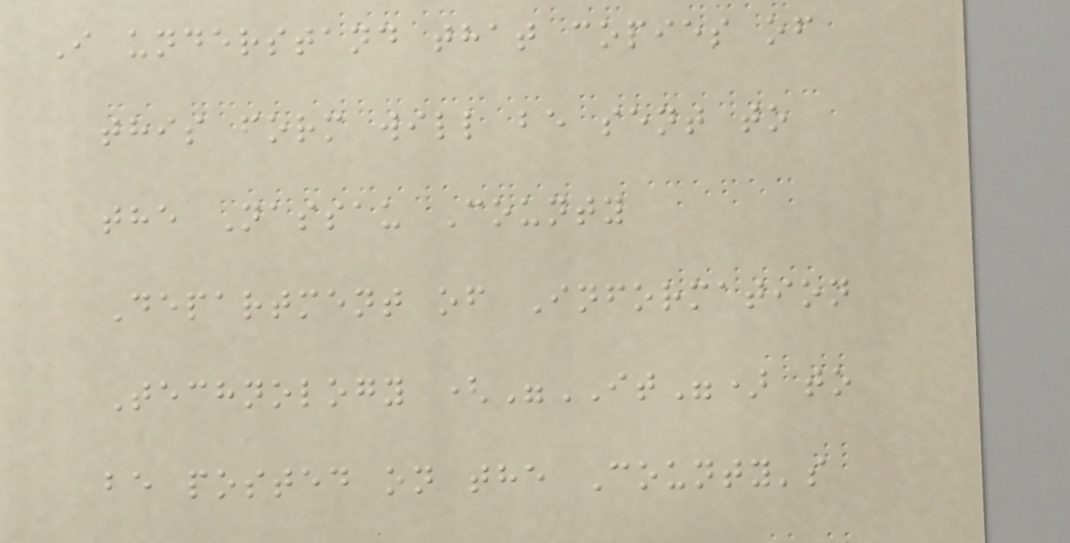I understand that copies of
this form will be sent to
the Nassau County
Department of Information
Technology ("IT") to
be posted on the County's
